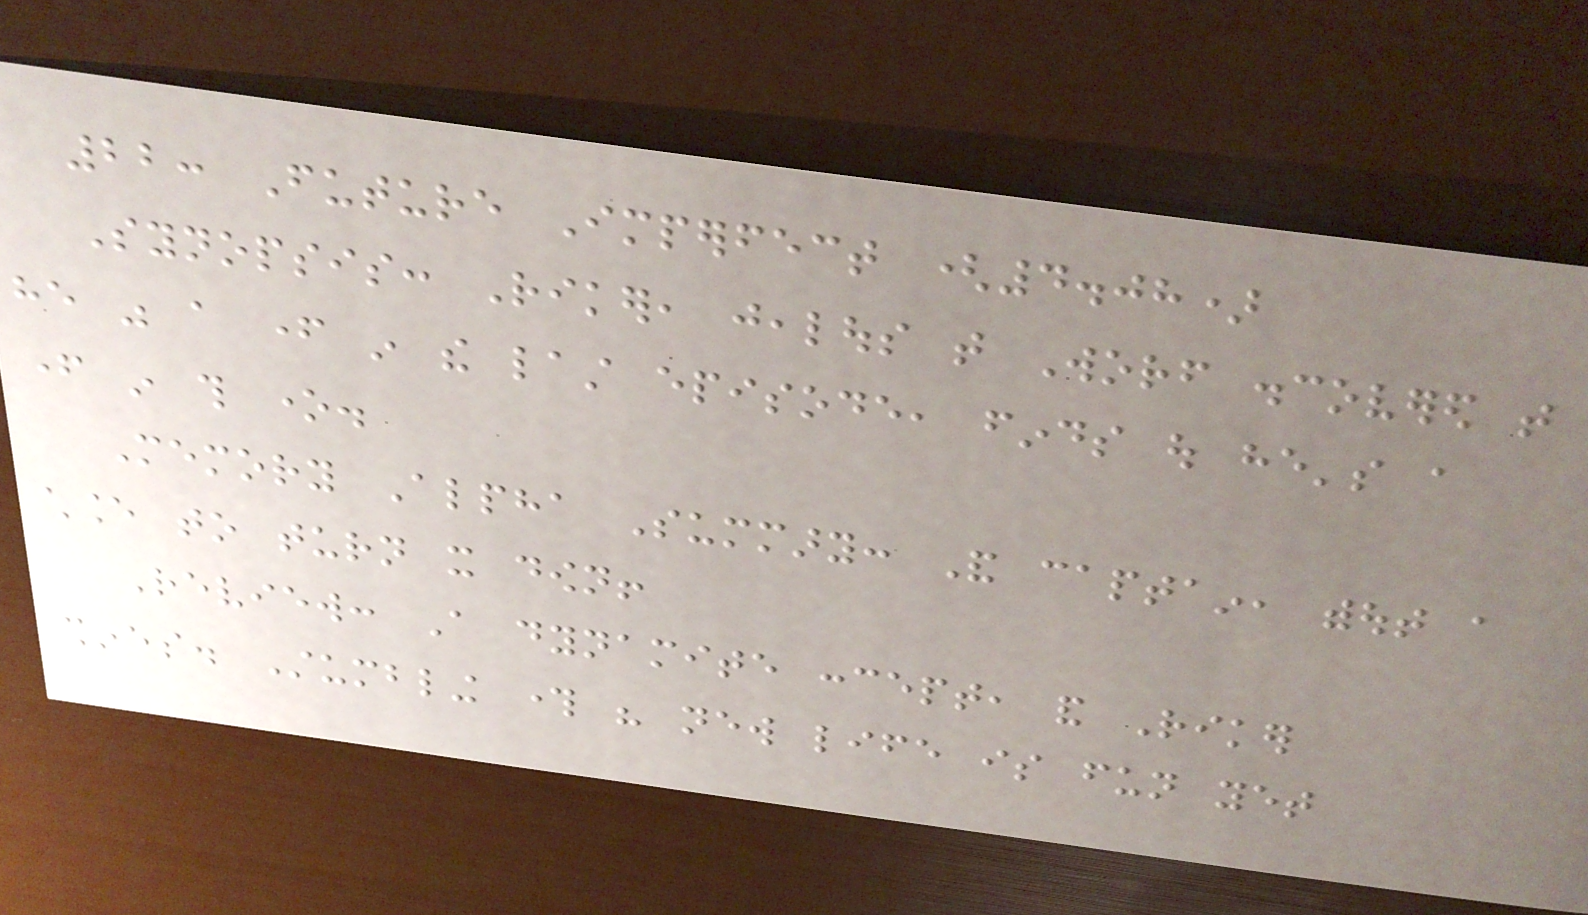22: Future Imperfect (4.08)
Synopsis: Riker, jealous that Worf discovered that
he was a father in the last episode, finds out he's a
father in this one.
Memory Alpha Summary: And captain, without a
chance to turn it down!
Review: A dynamite concept, and Riker
shines. Stumbling through his new life is fun yet
